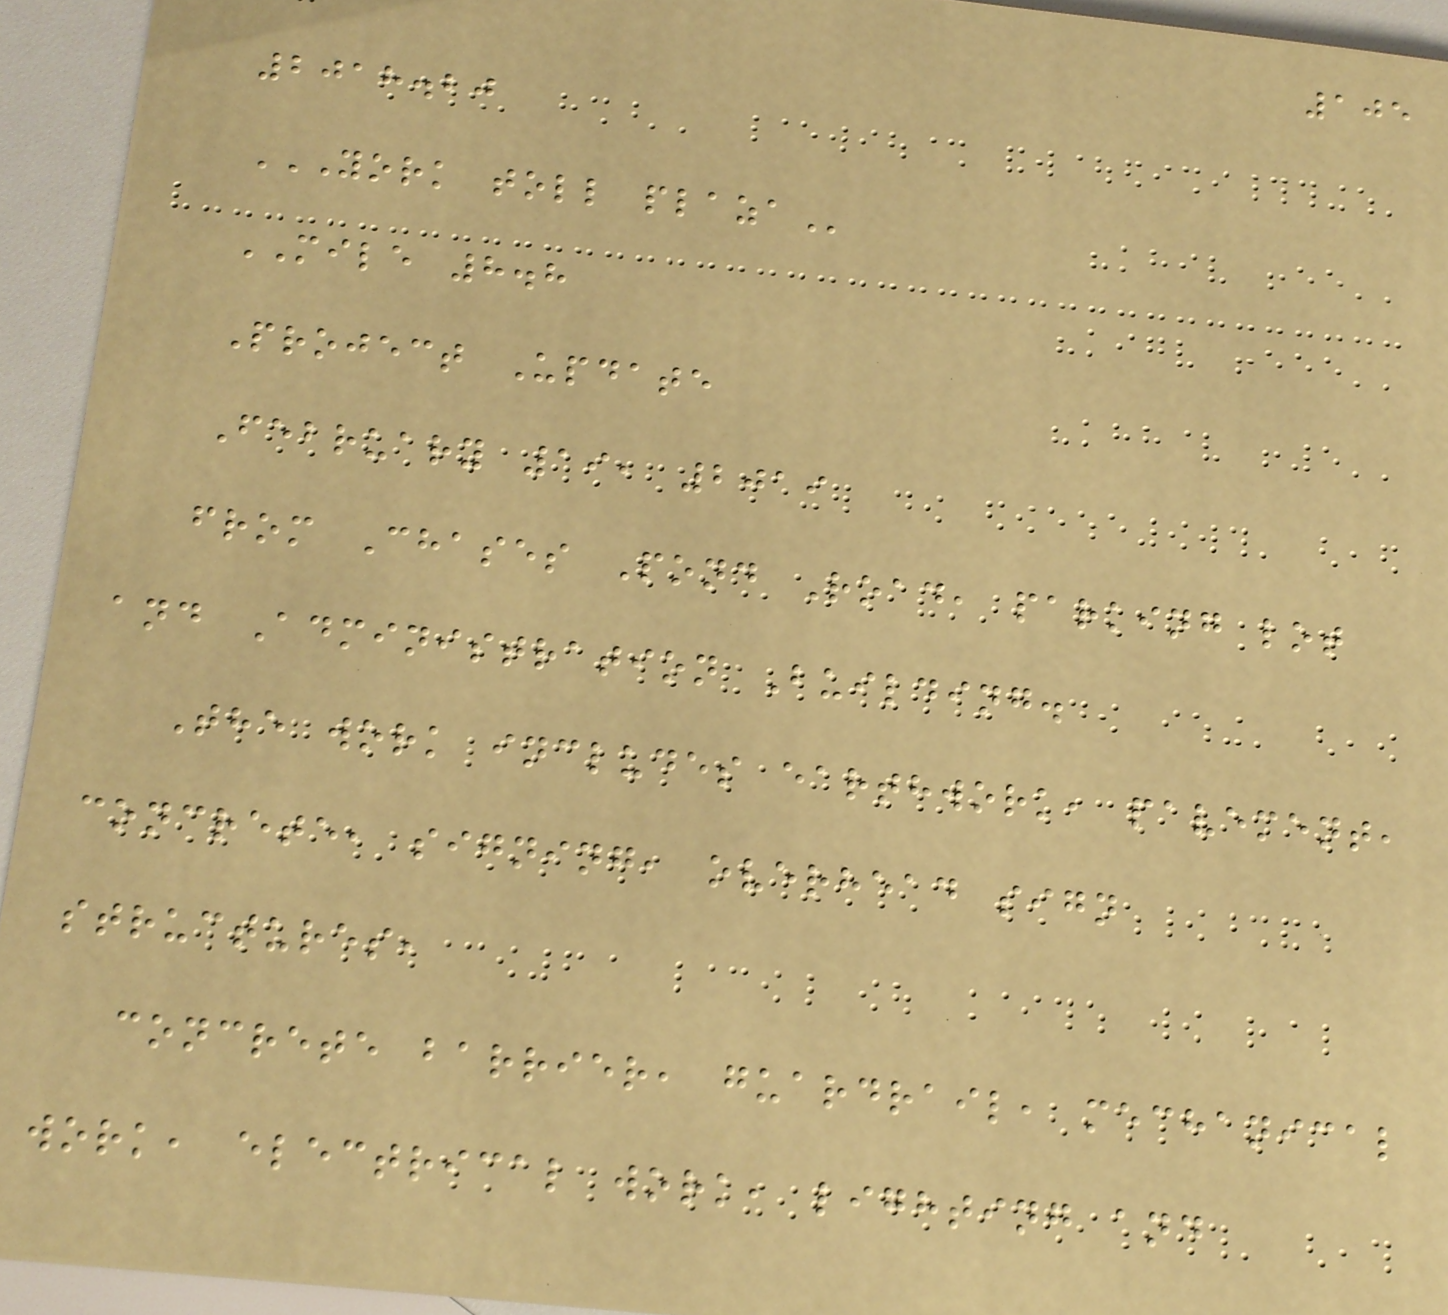105
2018.20
YORK TOLL PLAZA
MILE 8.8
Project Update
February 19, 2019
from Chases Pond Road, parking lot
and Administration Building.
The work includes earthwork, pavement,
concrete, signing, overhead sign
structures,
concrete barrier, guardrail, mechanical
work, electrical work, lighting and
